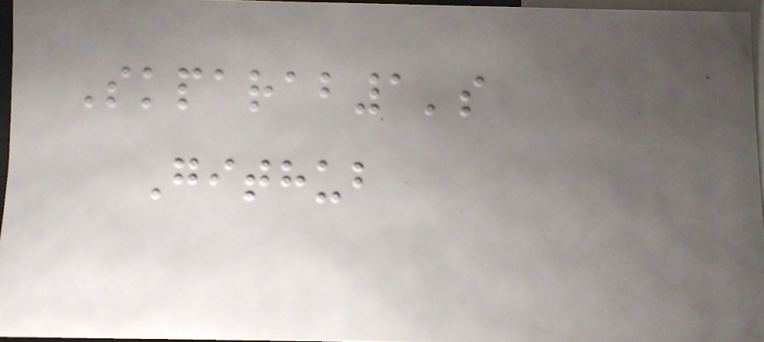Skparab1's
Github
